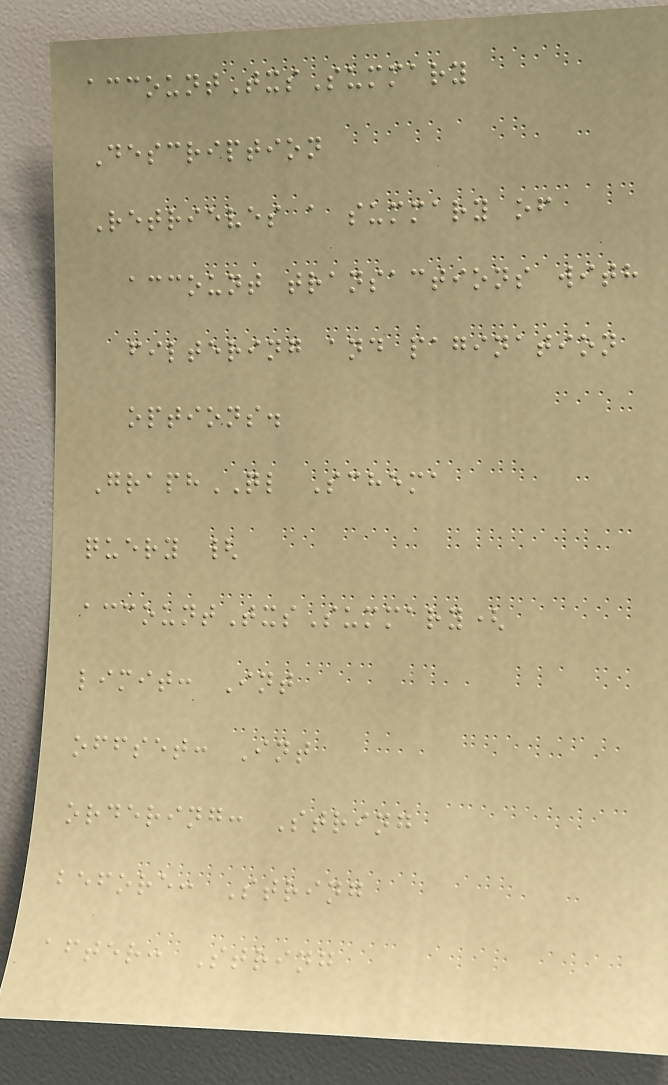accountTxsSummary
Description
Retrieves a summary of
account transactions with
filtering and pagination
options.
GraphQL Schema
query {
accountTxsSummary(
limit: Int
offset: Int
ordering: String
before: String
after: String
